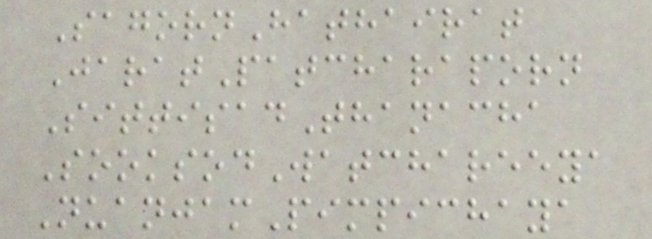SagornHathairat
JaratPatcharaporn
SittisadThanacha
SooksodWatchareeya
NuanjamPimpichaya
